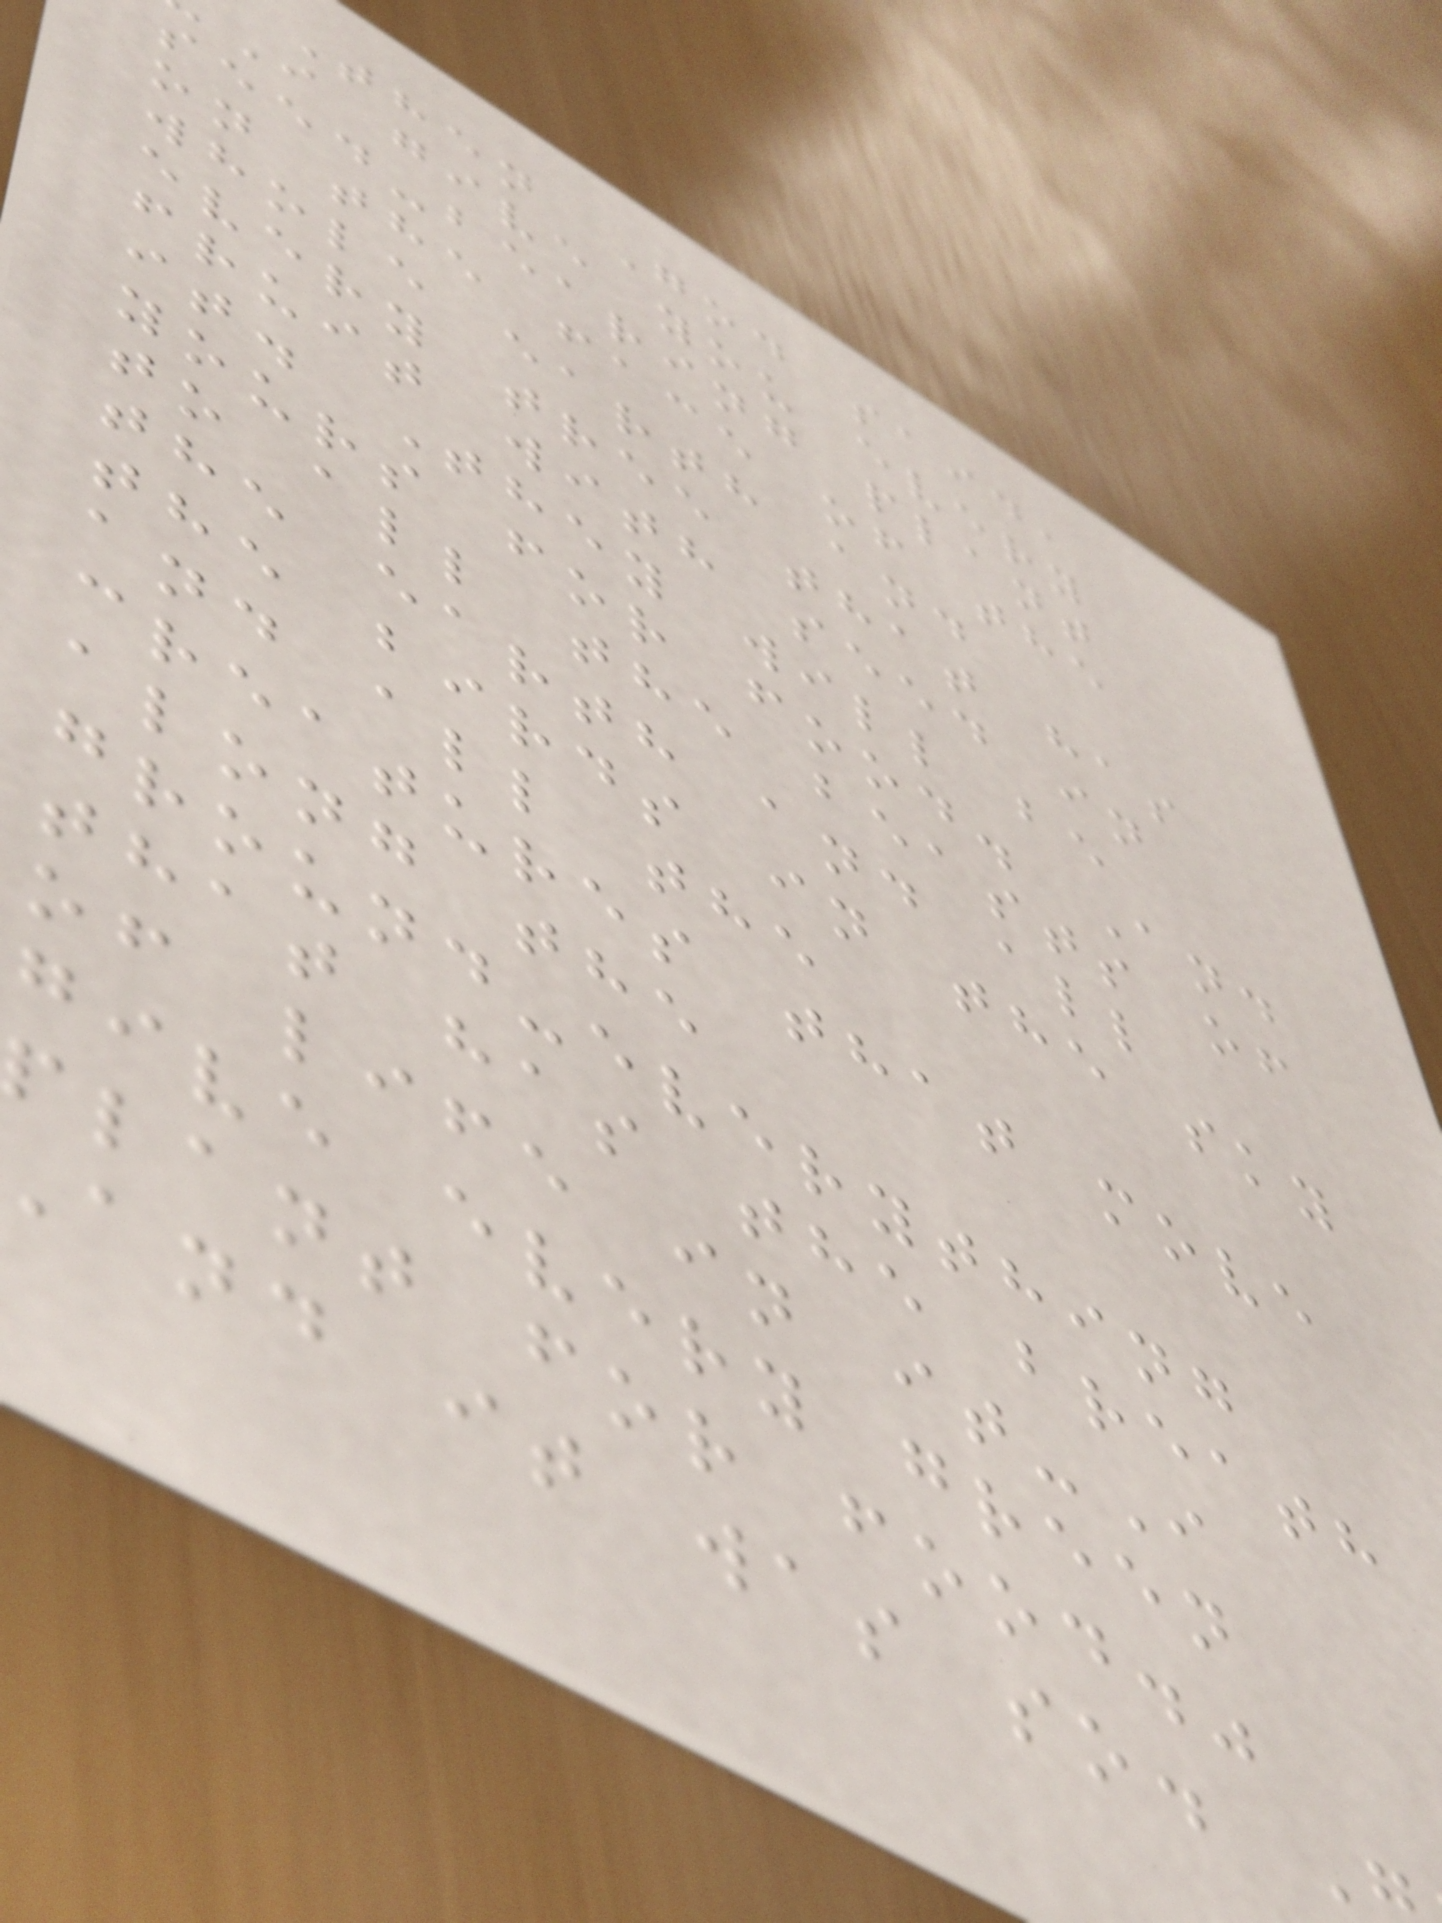Then God said,
I give you every
seed-bearing plant
on the face of the
whole earth and
every tree that has
fruit with seed in
it. They will be
yours for food. And
to all the beasts of
the earth and all
the birds in the sky
and all the
creatures that move
along the
ground-everything
that has the breath
of life in it-I
give every green
plant for food."
and it was so.
